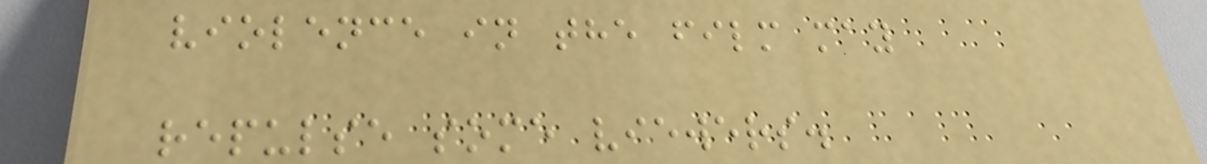violence in the film may
repulse some viewers.
